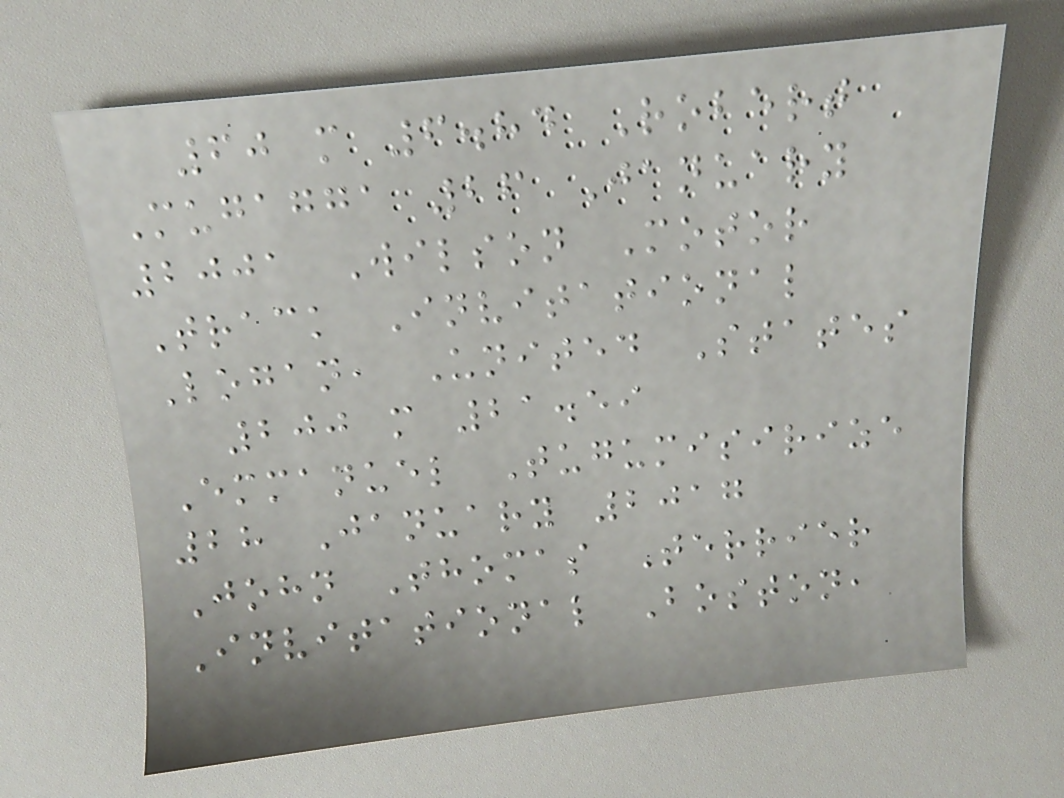60 m 6.84 Robert
Mugagga 26 January
2001 Wilson Motor
Track Invitational
Logan, United States
200 m 21.59
Emmanuel Tugumisirize
28 January 2017
John Thomas Terrier
Invitational Boston,
